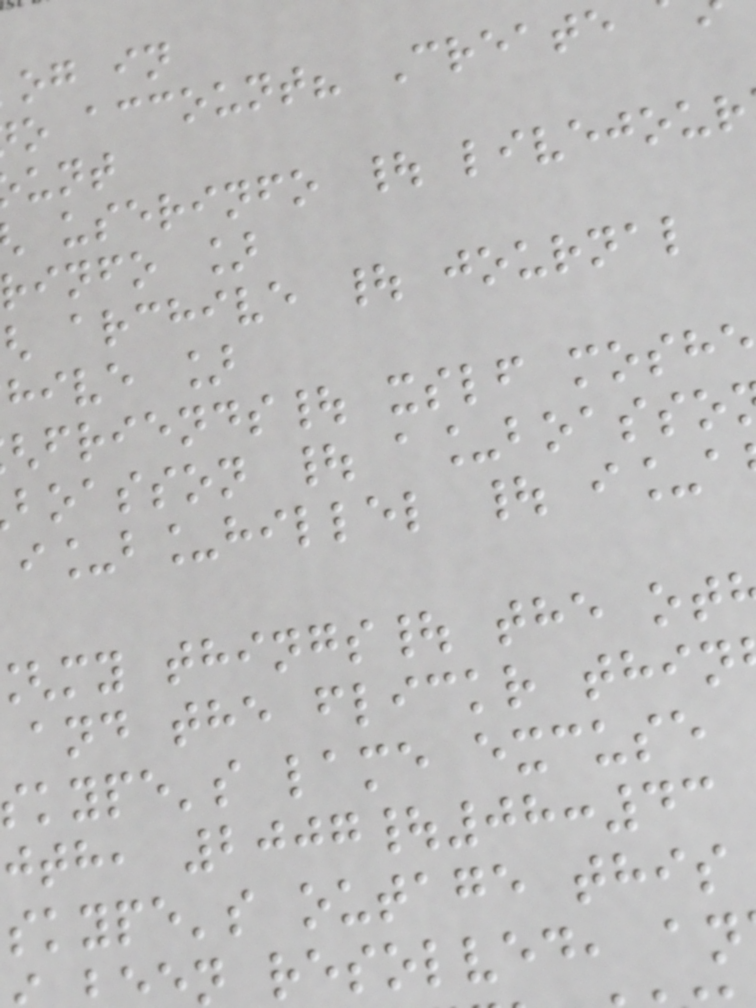og in
o account? Create
userinfo | livejour
rinfo ]
archive | journal
hive ]
friends| xslf mosh
boasson | a_boasso
i_b_hillel | i_a
my things| the ot
and the flickr thin
kype's lame excuse
jth, 2007|08:43
skype's outage this
n resolved, an
